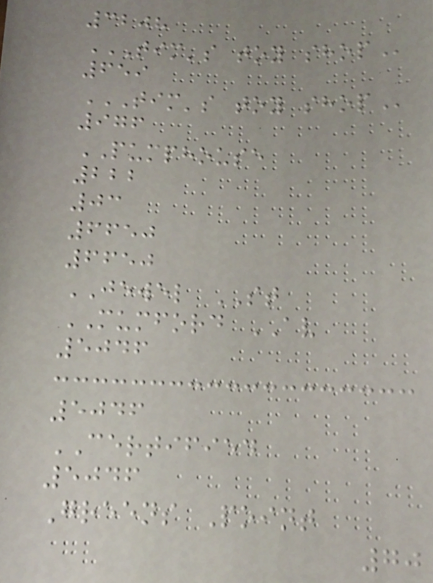3208
TIM'S TOY SHOP
659
TIM'S TOY SHOP
976
PUMPHOUSE
222
03
6650
6650
JEWEL ST
MUMFORD AV
5046
5046
CERTIFIED
5046
Greens Point
70
